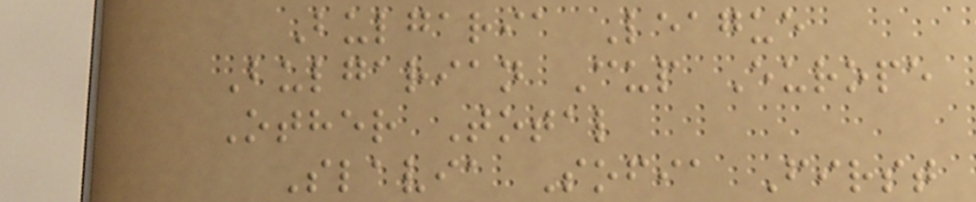Bulgaria League
Bulgarian Cup Europe
Other Total
Slavia Sofia First
